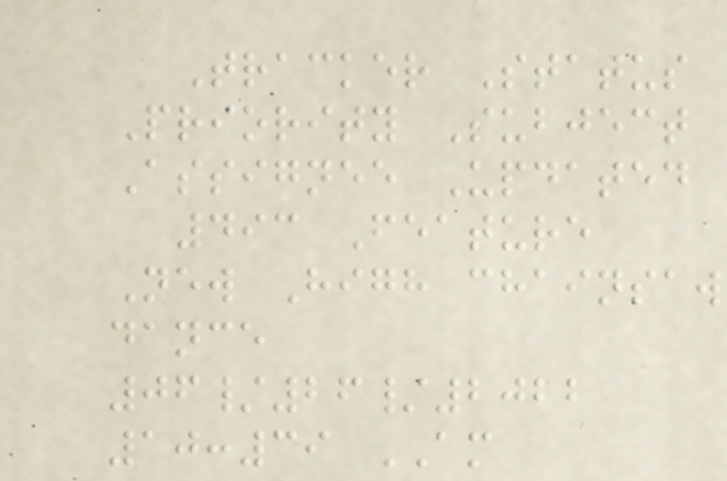Tracker Status
Priority Subject
Assignee Updated
493 Feature
New High chainsaw
dance
06/26/2022
10:39 AM
